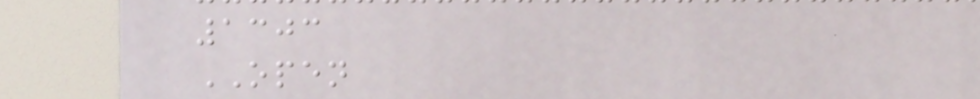1303
OPEN
